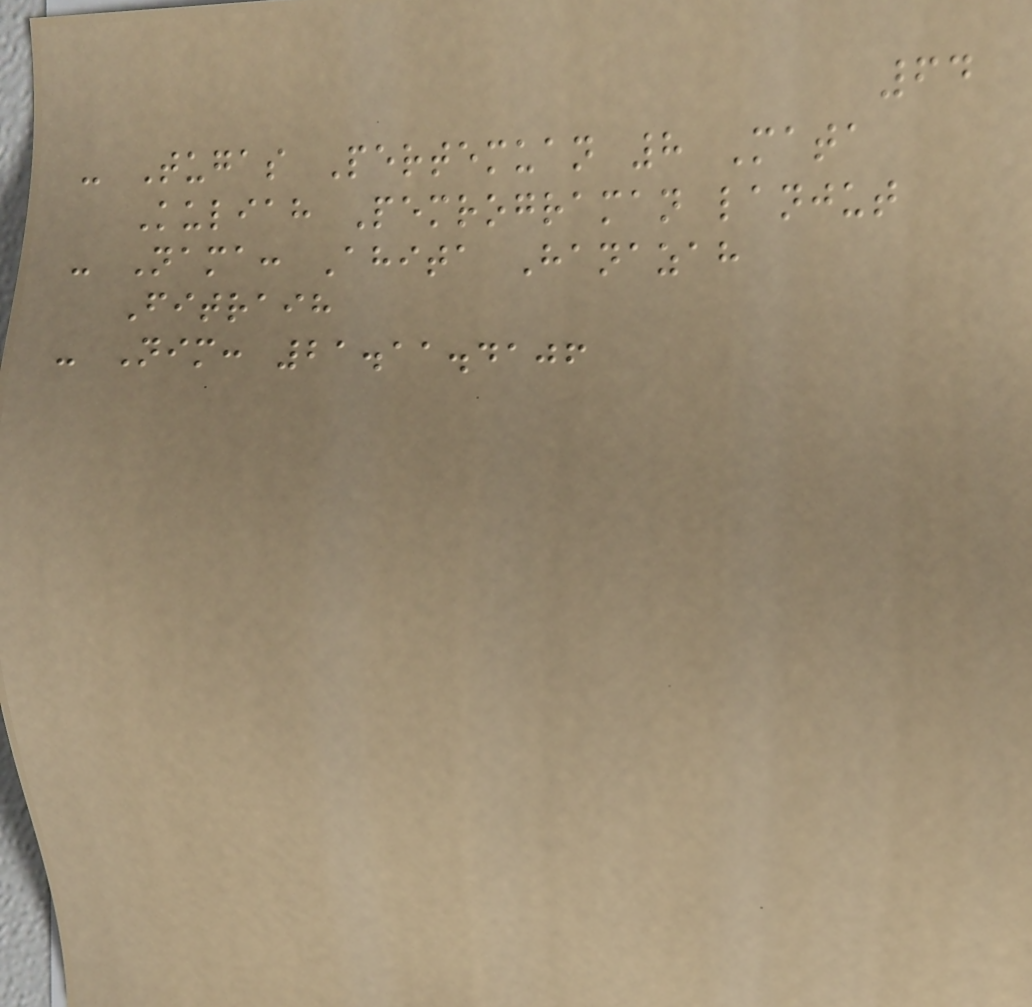64
- Tugas Pertemuan 8 Mata
Kuliah Pemrograman lanjut
- Nama: Ahita Hanazah
Fitraih
- Nim: 21.11.4106
